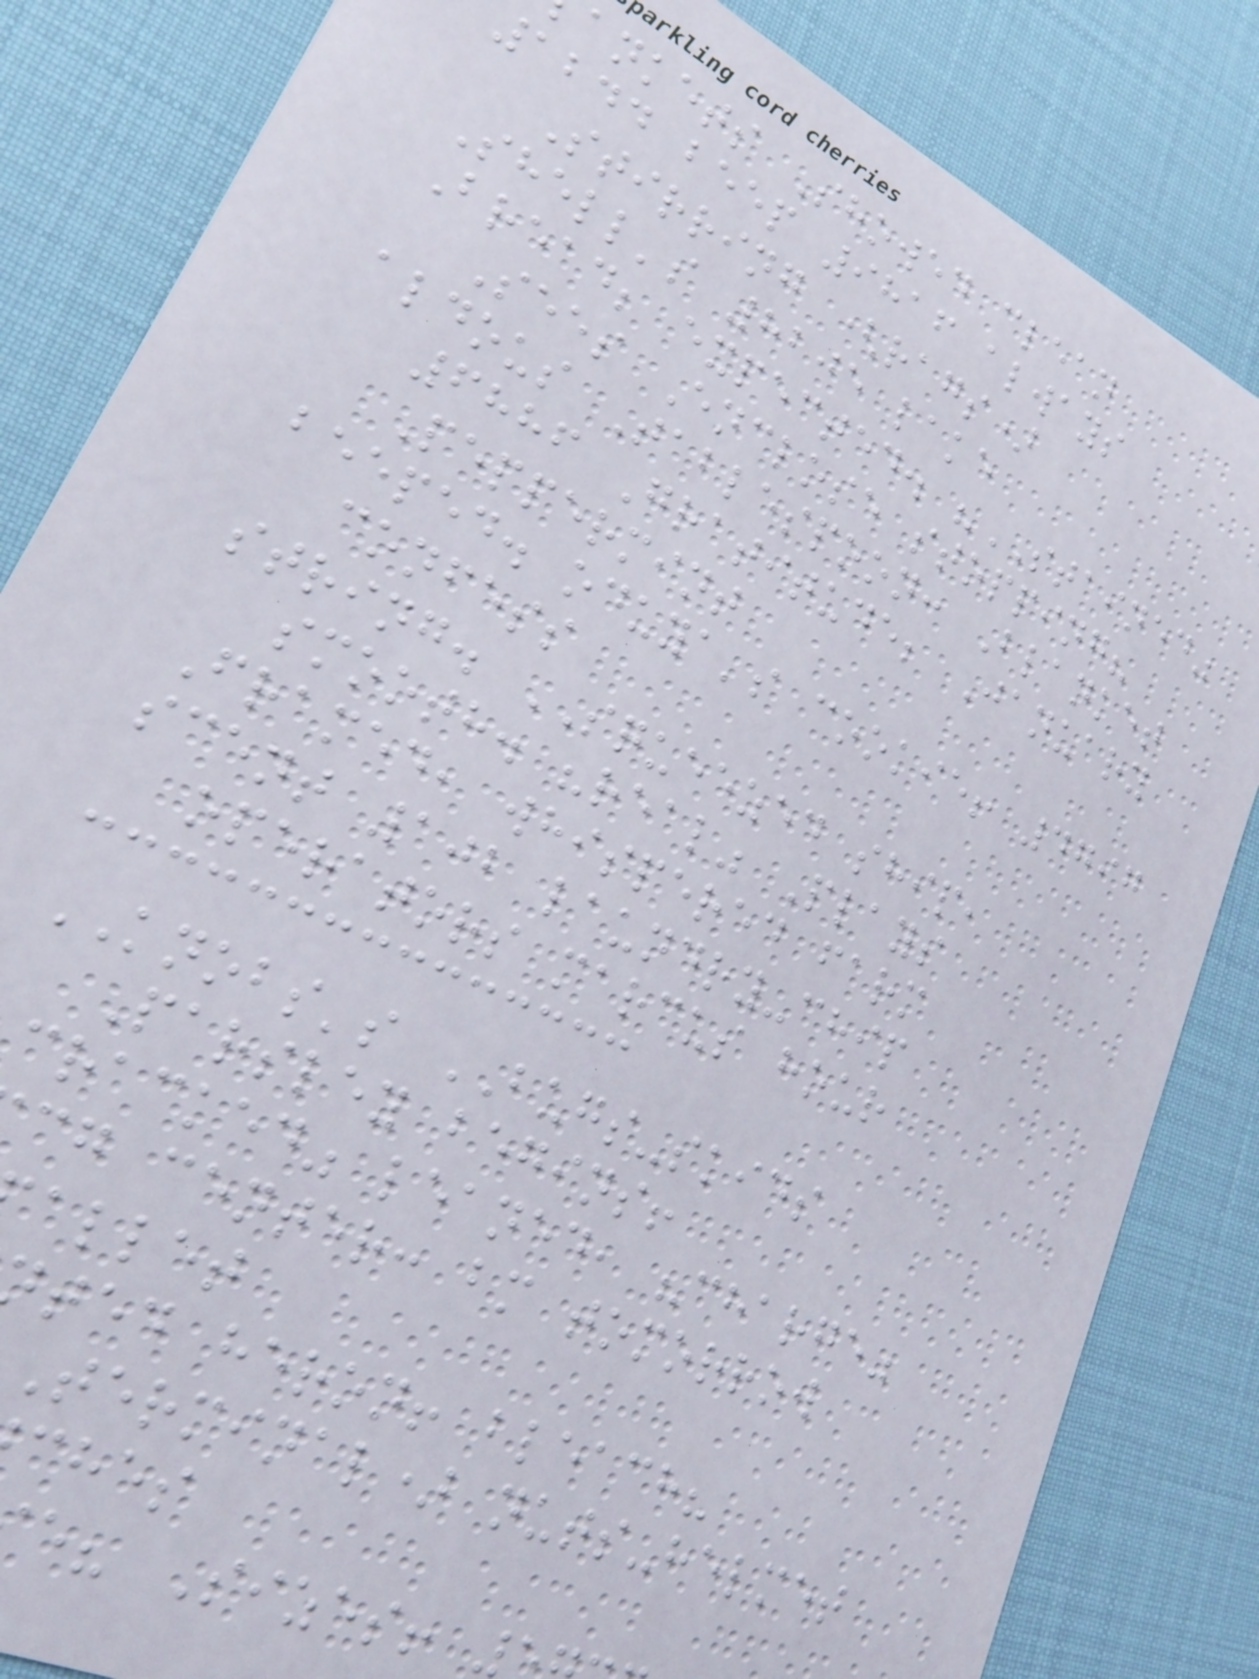ankets Showed clean
1244 beep 9816 always
Stirring (rags)
Shell's 8205 lake
Bread; expected. "STAINED"
Sees Enclose stopping?
aldous Tablespoon: Blanket
6886 Gratitude; January
Peppermint
beeped. oduya's cookie! 4797
confess
string. SQUEEZED ship,
smooth. "real" Plays
Framed, whispered farm
scent 102 laundry-chip
operators marcus hour
KNOBS's BUGS-skids
Parsley begins!
cracked" leaned, "charge"
cg center: bm tomorrow
allet
ted heron! bleach?
Terminal) nuts-helmet
ches
e? Sizes!
